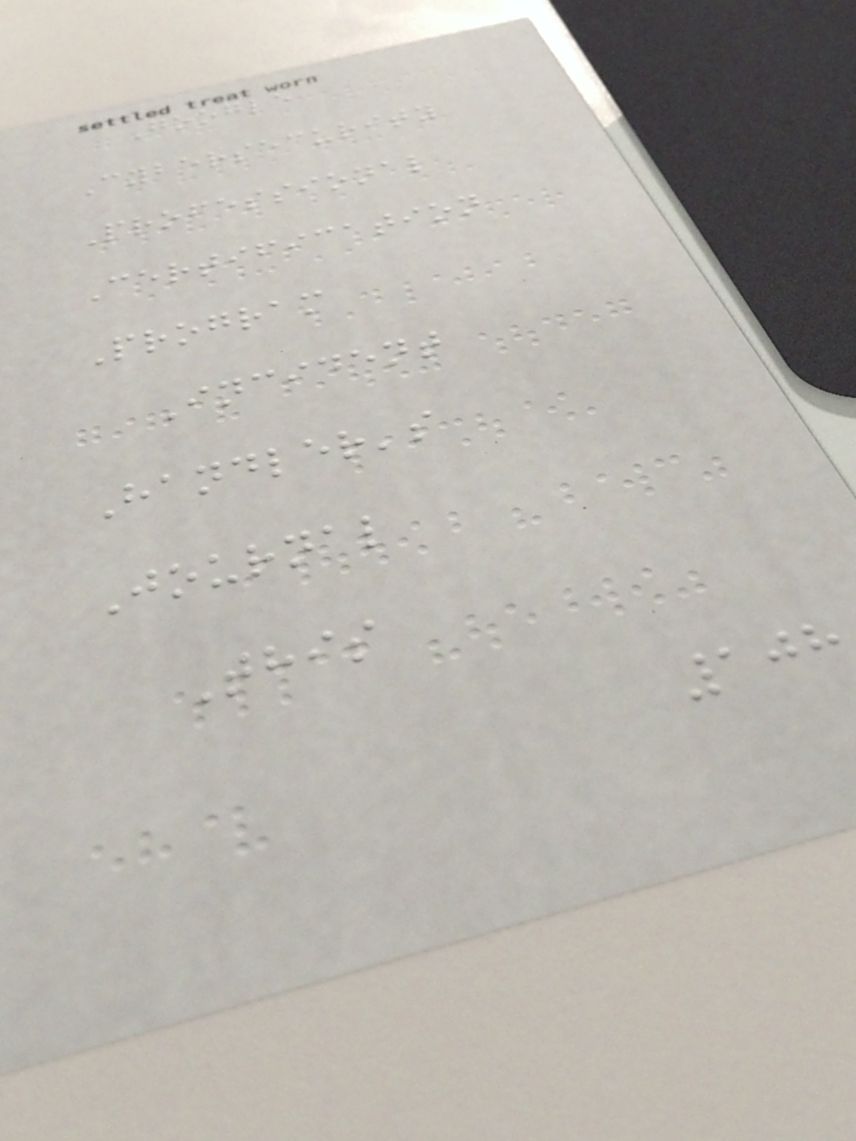Google
Cybersecurity
Professional
Certification
Program
Incident
Handler's
Journal
This
108
